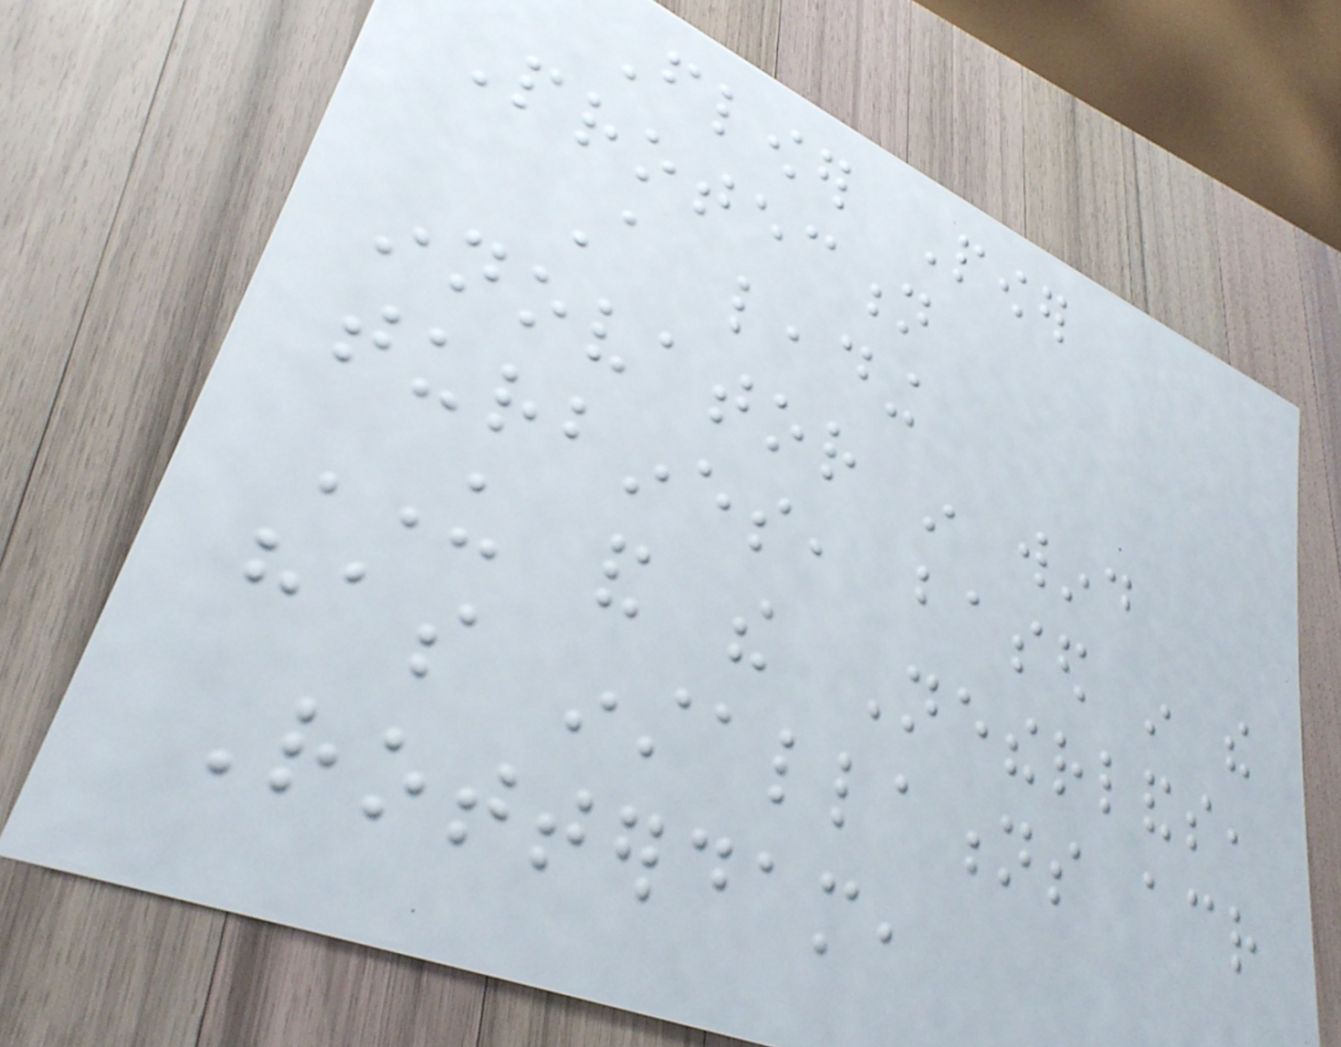Flower Power
Protection
A leading
innovator in wind
turbines, based in the
US and the Netherlands,
has installations across
Rotterdam,
